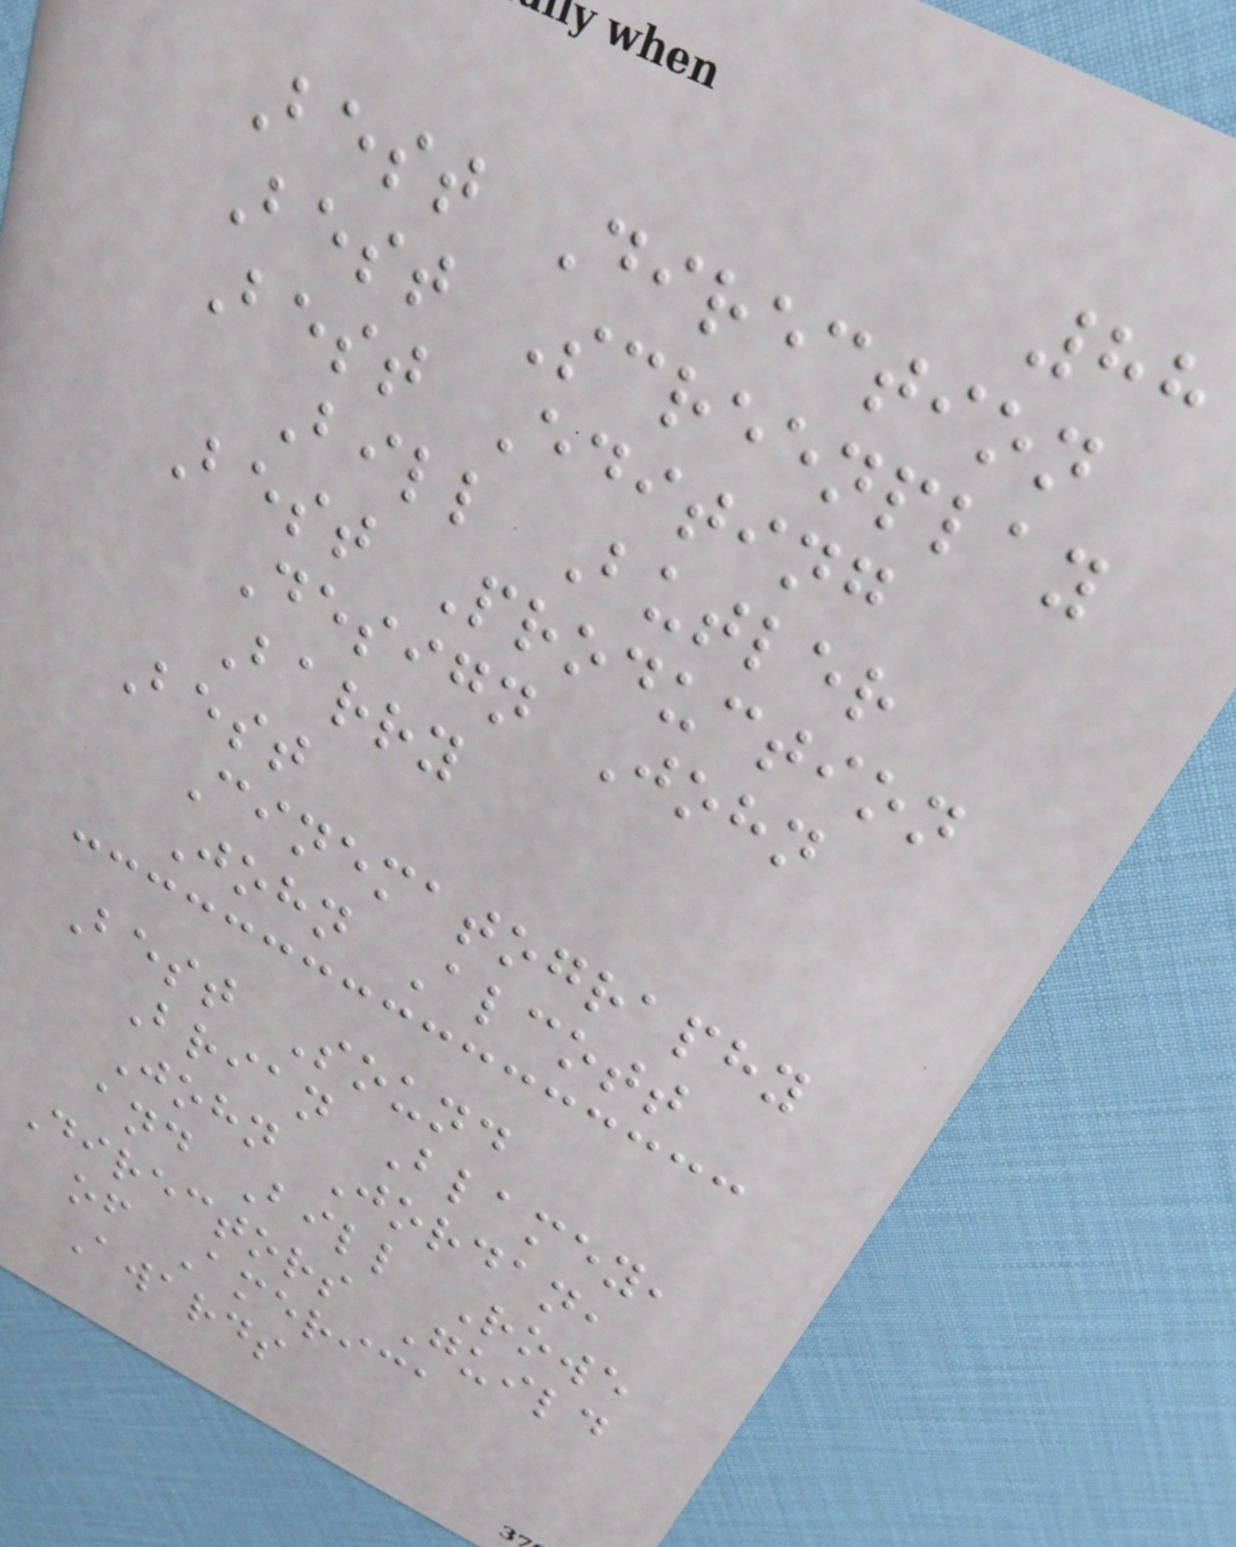88
Best Direction
Best Screenplay
Best Editing
Bill Butler
Best Production
Design John
Barry
Best
Cinematography
John Alcott
Best Sound
Brian Blamey,
John Jordan,
and Bill Rowe
Directors Guild
of America
Awards
